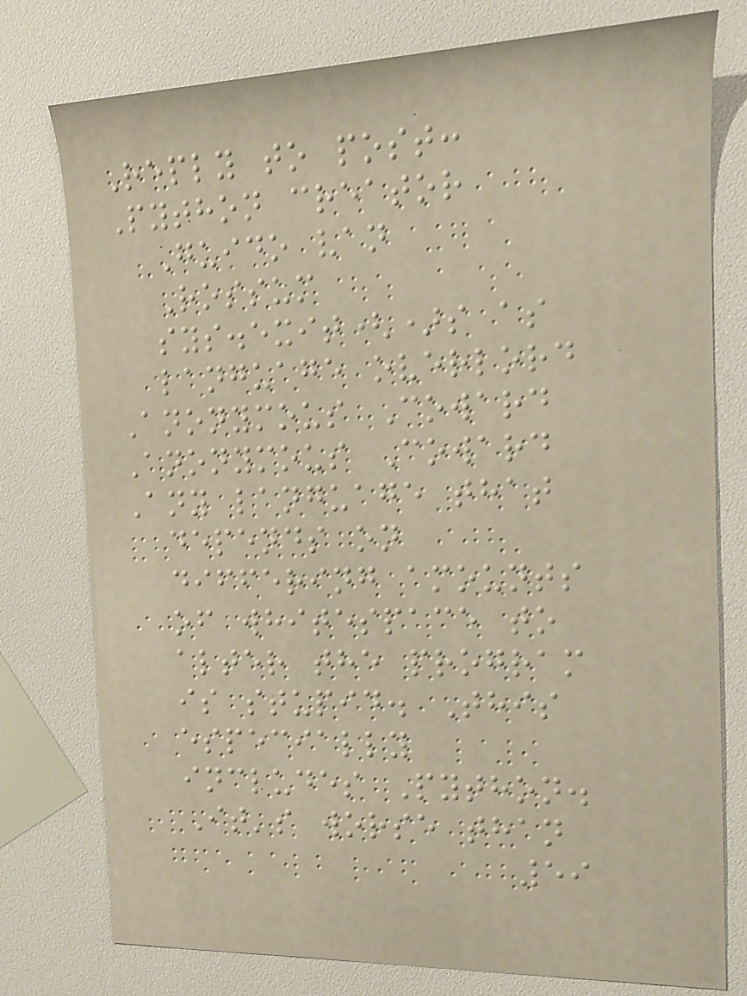Reply to post:
Python creator
Guido van
Rossum
sys.exit()s as
language overlord
Anonymous Coward
Anonymous Coward
Any language that
depends on
differing amounts
of whitespace to
alter the program
is stupid. This
especially
includes Python.
It's worse than
59
